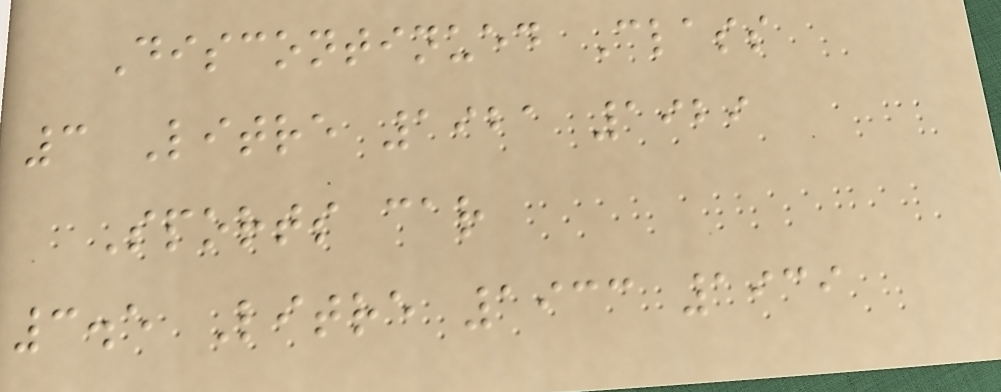Discontinued Class
3 Litre 1921 1929
Sports car
3.5 Litre 1933 1939
